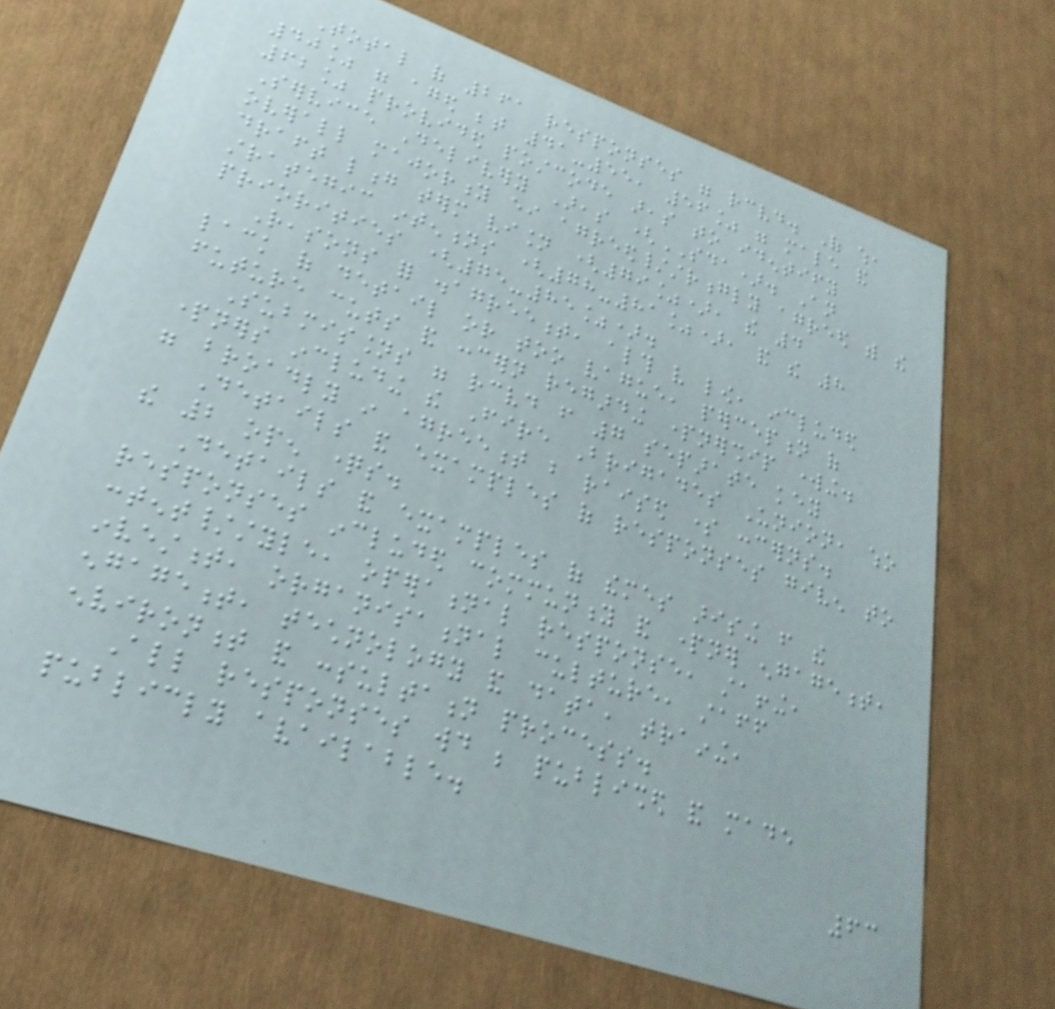Total of 261 responses were received. Of which,
40% were aged between 41-55, 56% were male and
62% provided postcode areas to identify
Service Delivery Areas (SDA). An
overall majority either agreed/strongly agreed with the
draft long term vision (79%), the 4
strategic intentions (78-81%), and the 8
priorities (75-85%).
Reasons for disagreement, although very low, included
lack of detail or too vague, perception of
future cuts and concern regarding partnership working.
Submissions were received from 7 separate key
partners including the Fire Brigades Union, who
were broadly in agreement but raised some concerns.
Details and examples of responses given to
the 2 open questions.
Details and examples of themes arising from the
responses included community and partner engagement,
content/style, operational response, staffing,
investment, organisational culture, staff
engagement, technology and data, training,
environment and consultation process.
All responses would be published and made
publicly available.
63
